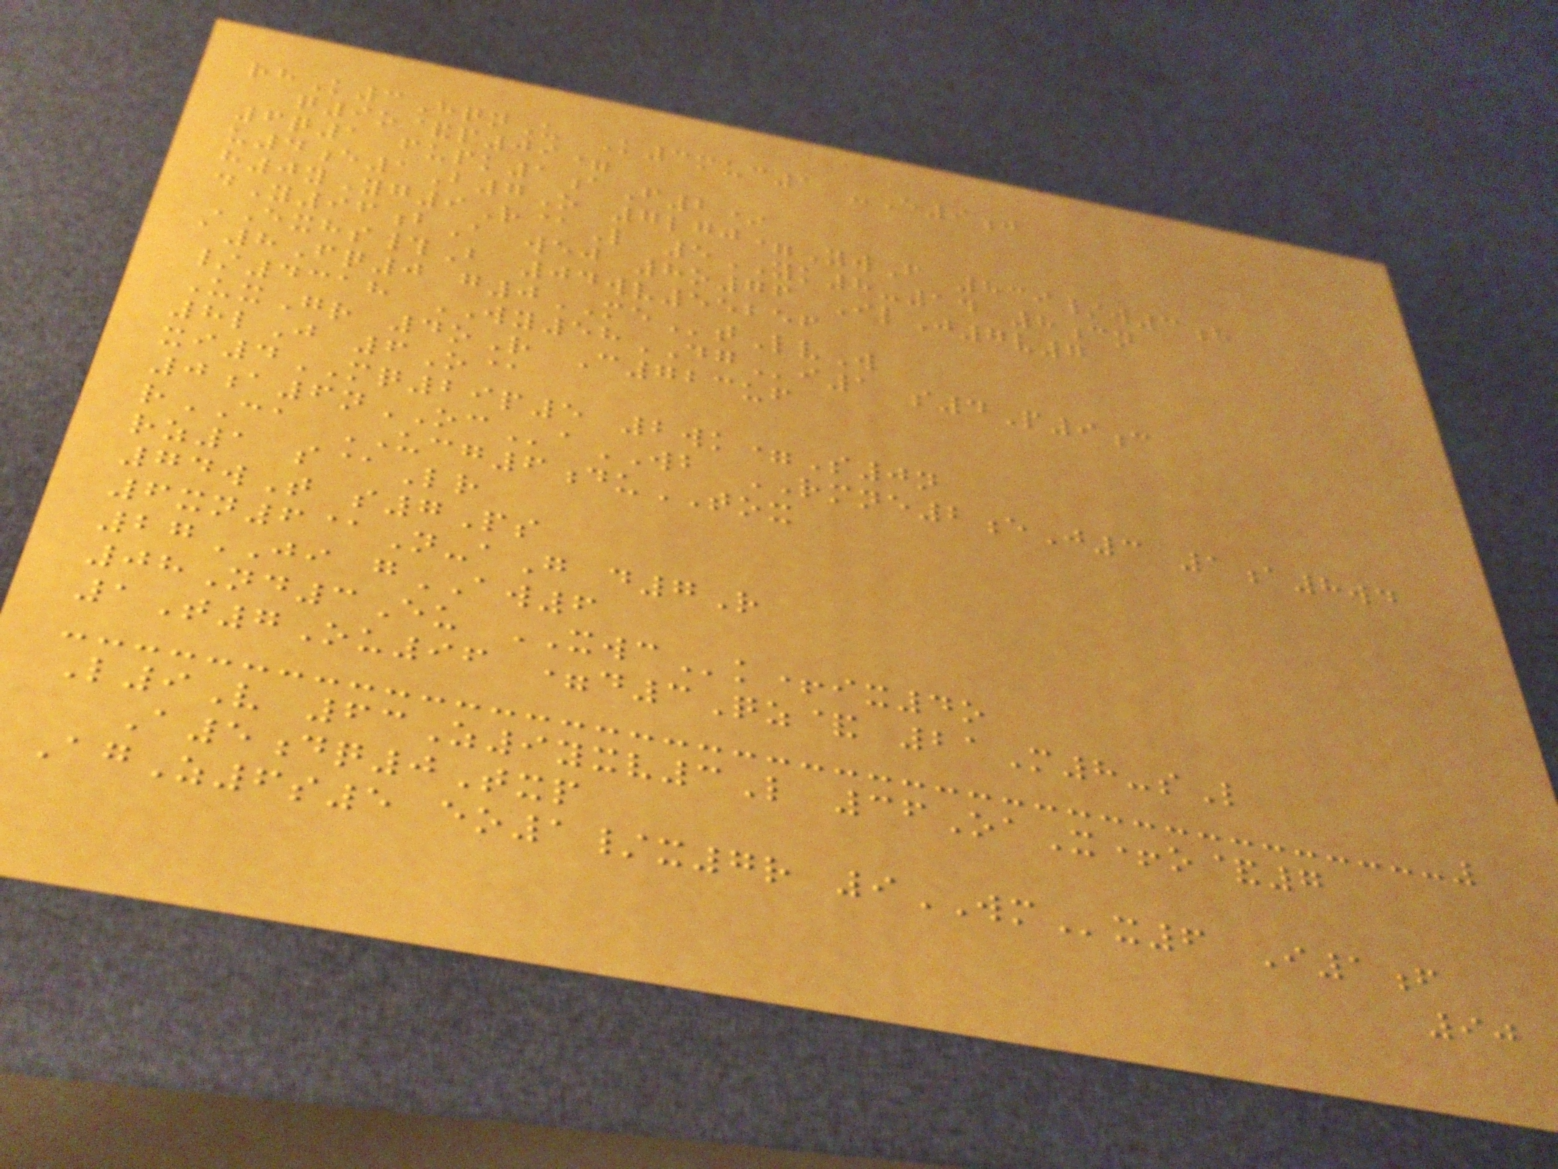rhK3HqnU K3muc1 -E9j
q9o&p09=
6q1 fupk1aF2*
u4e1B7O 7lgj=YwF 839/w3h
h0yYg9R@L 5YK8-14 8cn
dY96bA wej 8o76 IlJ7v7
EXHS#B 04wv55256
a8Fq0 g0MEtLvW
/4318 WY58DGi1 s4P9c
UxGr 4oR C723uf
8lJ 6O@
xi4MQ29p5 2wk=S0n
0a6nOCaWB RMNE2eJ3 1a8wd
rCA UCG6duTOX
rz1 s@Lr
74wT s7Ps
6xn6@N-aG d7R
27JI gAW6
08Nd3Eu XWCk+ix4o
1T7Ou96 =d3Qz& 21M8-sL
L9V 63Z9yxv3L 36OaX+o&7
A5dq0Txp
AgZ6s5 eo1/x7r 9WMx6 I1f
90
